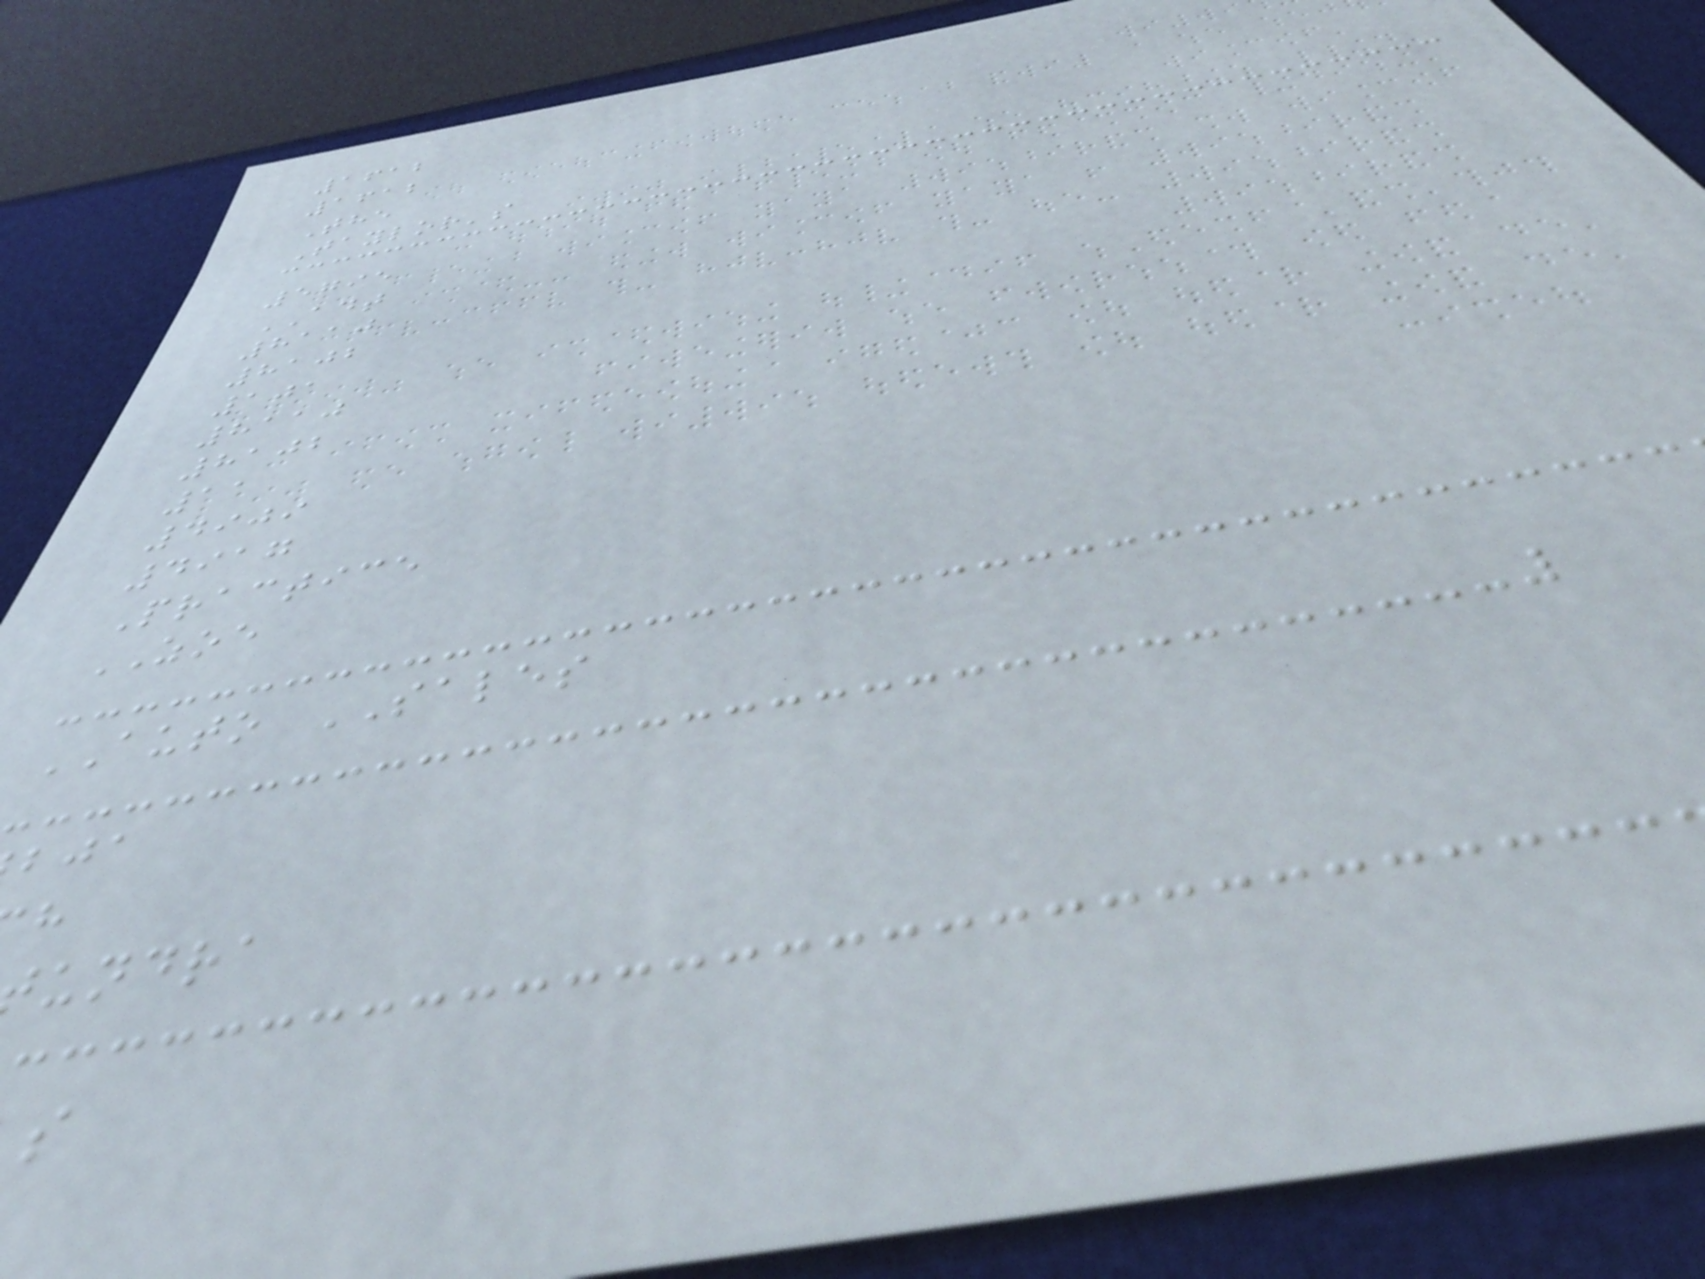1612
1612
The
Taylor's
5795
ADT
8110
8102
101
8110
8102
11
4909
4917
Practice
ZOE
AUTO SALES
undra
